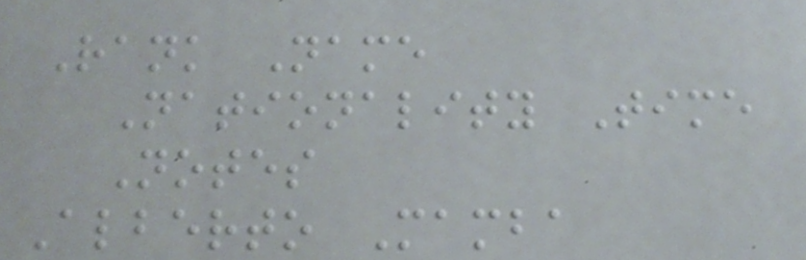Rank Name
Nationality Time
Notes
Alberto Mamba
